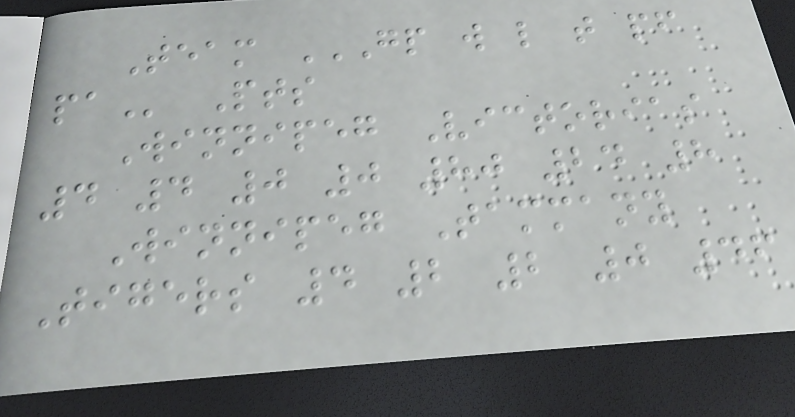Team GP W L T PF
PA Pts
Winnipeg Victorias
4 4 0 0 80 24 8
Winnipeg Tammany
Tigers 4 2 2 0 46
